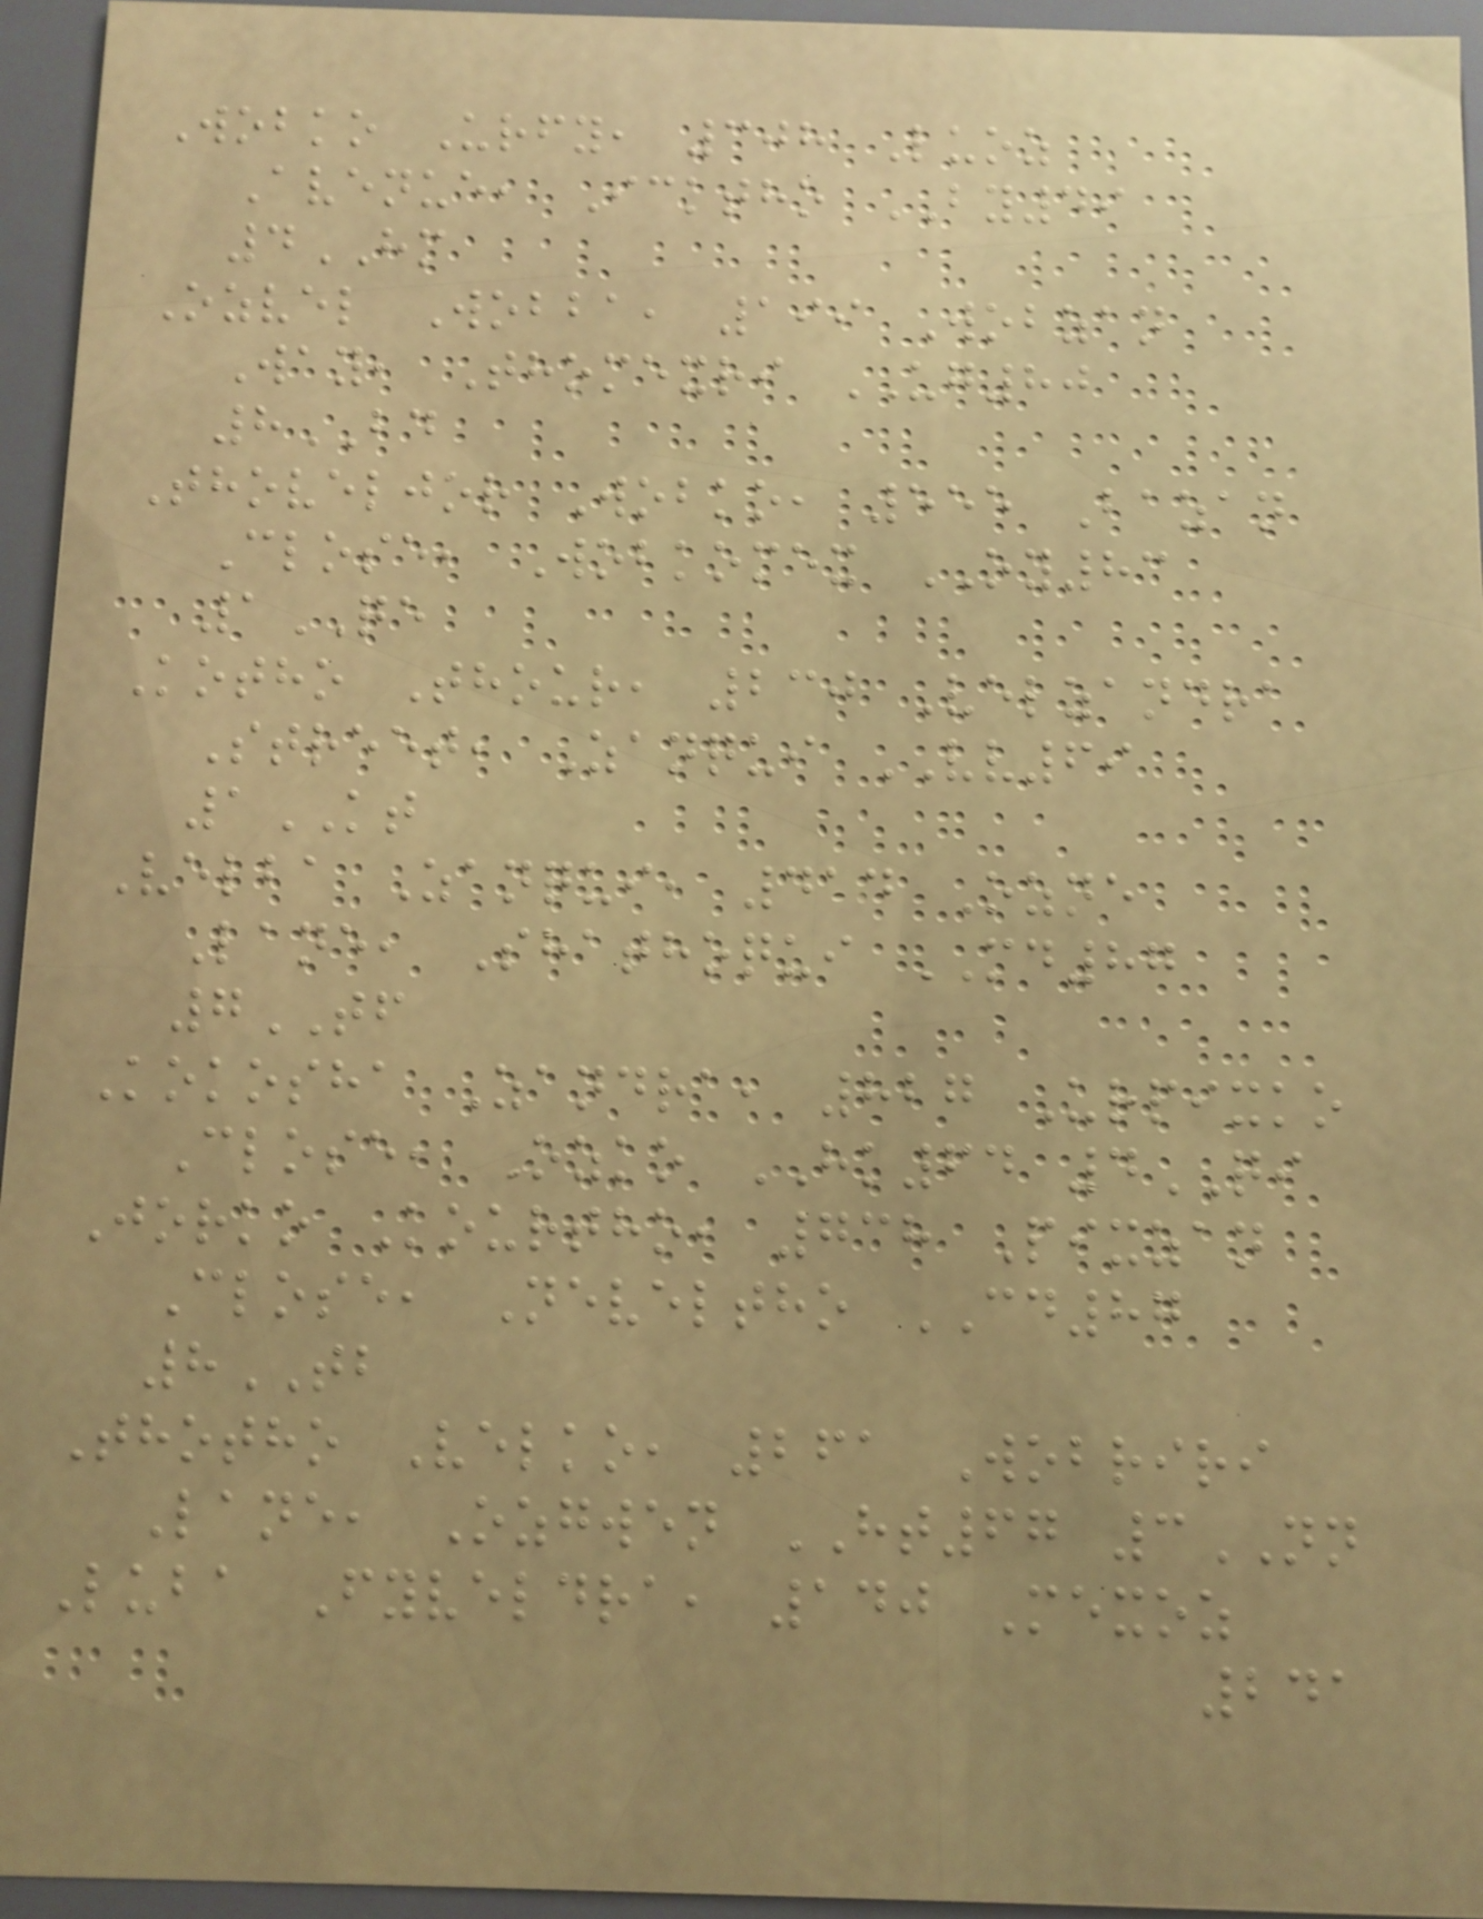Wobko Urfy, 308 Luoz
Avenue, Icktho BY49
4HM
Ozvel Wobba, 199 Wobzan
Way, Thomexri UG80
8BD
Thoveljor Wobko, 555 Bazan
Close, Wobkomex OY83
1QE
Kotho Thour, 230 Velzandra
Street, Zanqui VV69
1KT
Velba Zanqui, 414 Ozne
Lane, Shathoqui MD87
7TF
Kokosha Zandra, 827 Urpixko
Close, Ozko HK64 4QI
Jorko Kourtho, 738 Pixzan
Close, Neveltho CD87
8TB
Thotho Velko, 261 Wobriri
Lane, Ozgwen HT67 3NN
Luba Fyveldra, 140 Mexoz
241
